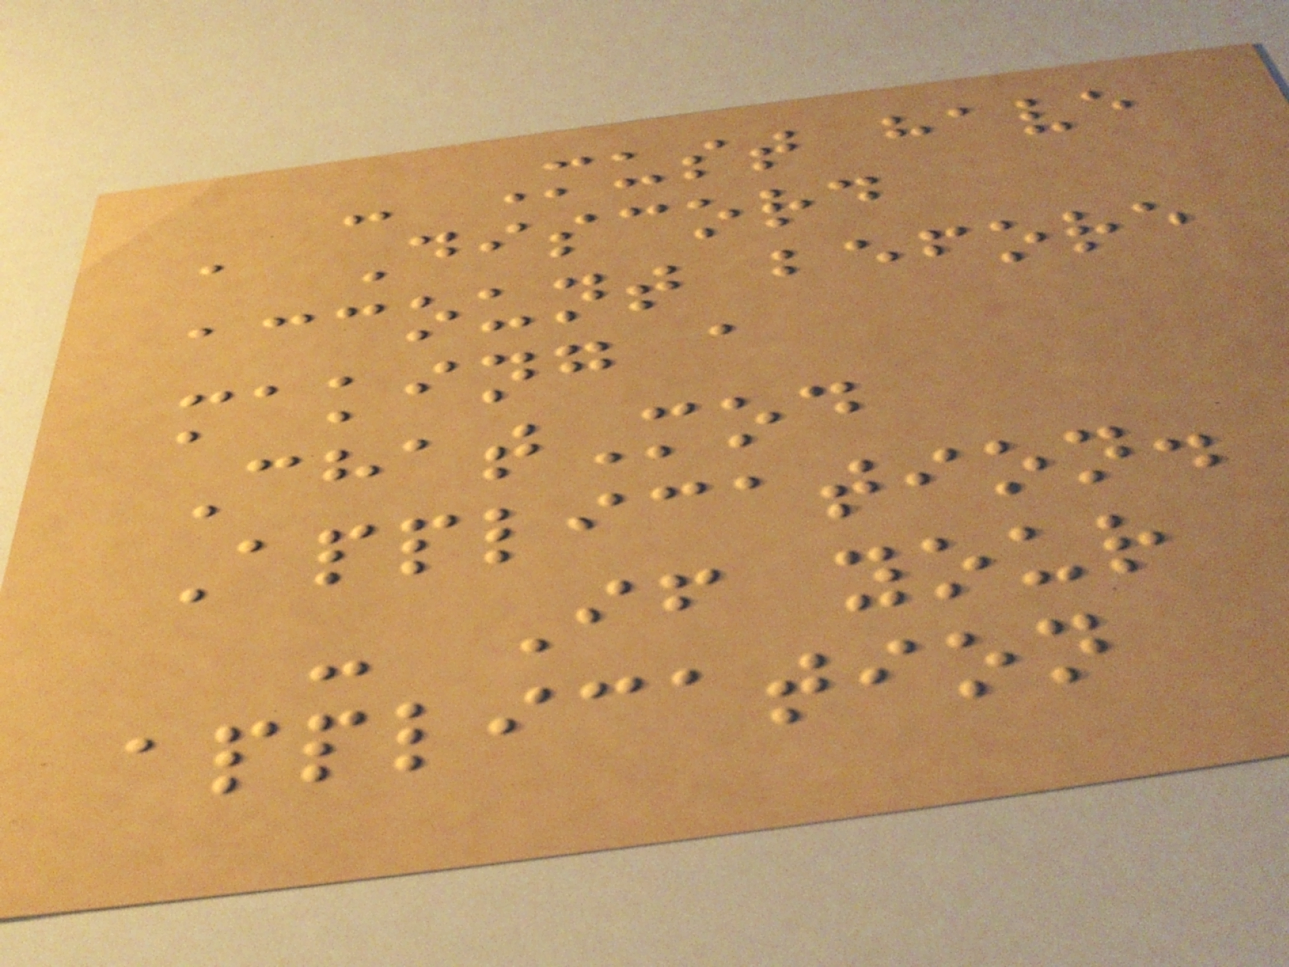- Must have
a Discord
account before
making a
ChatMod
Application.
- If your
application
